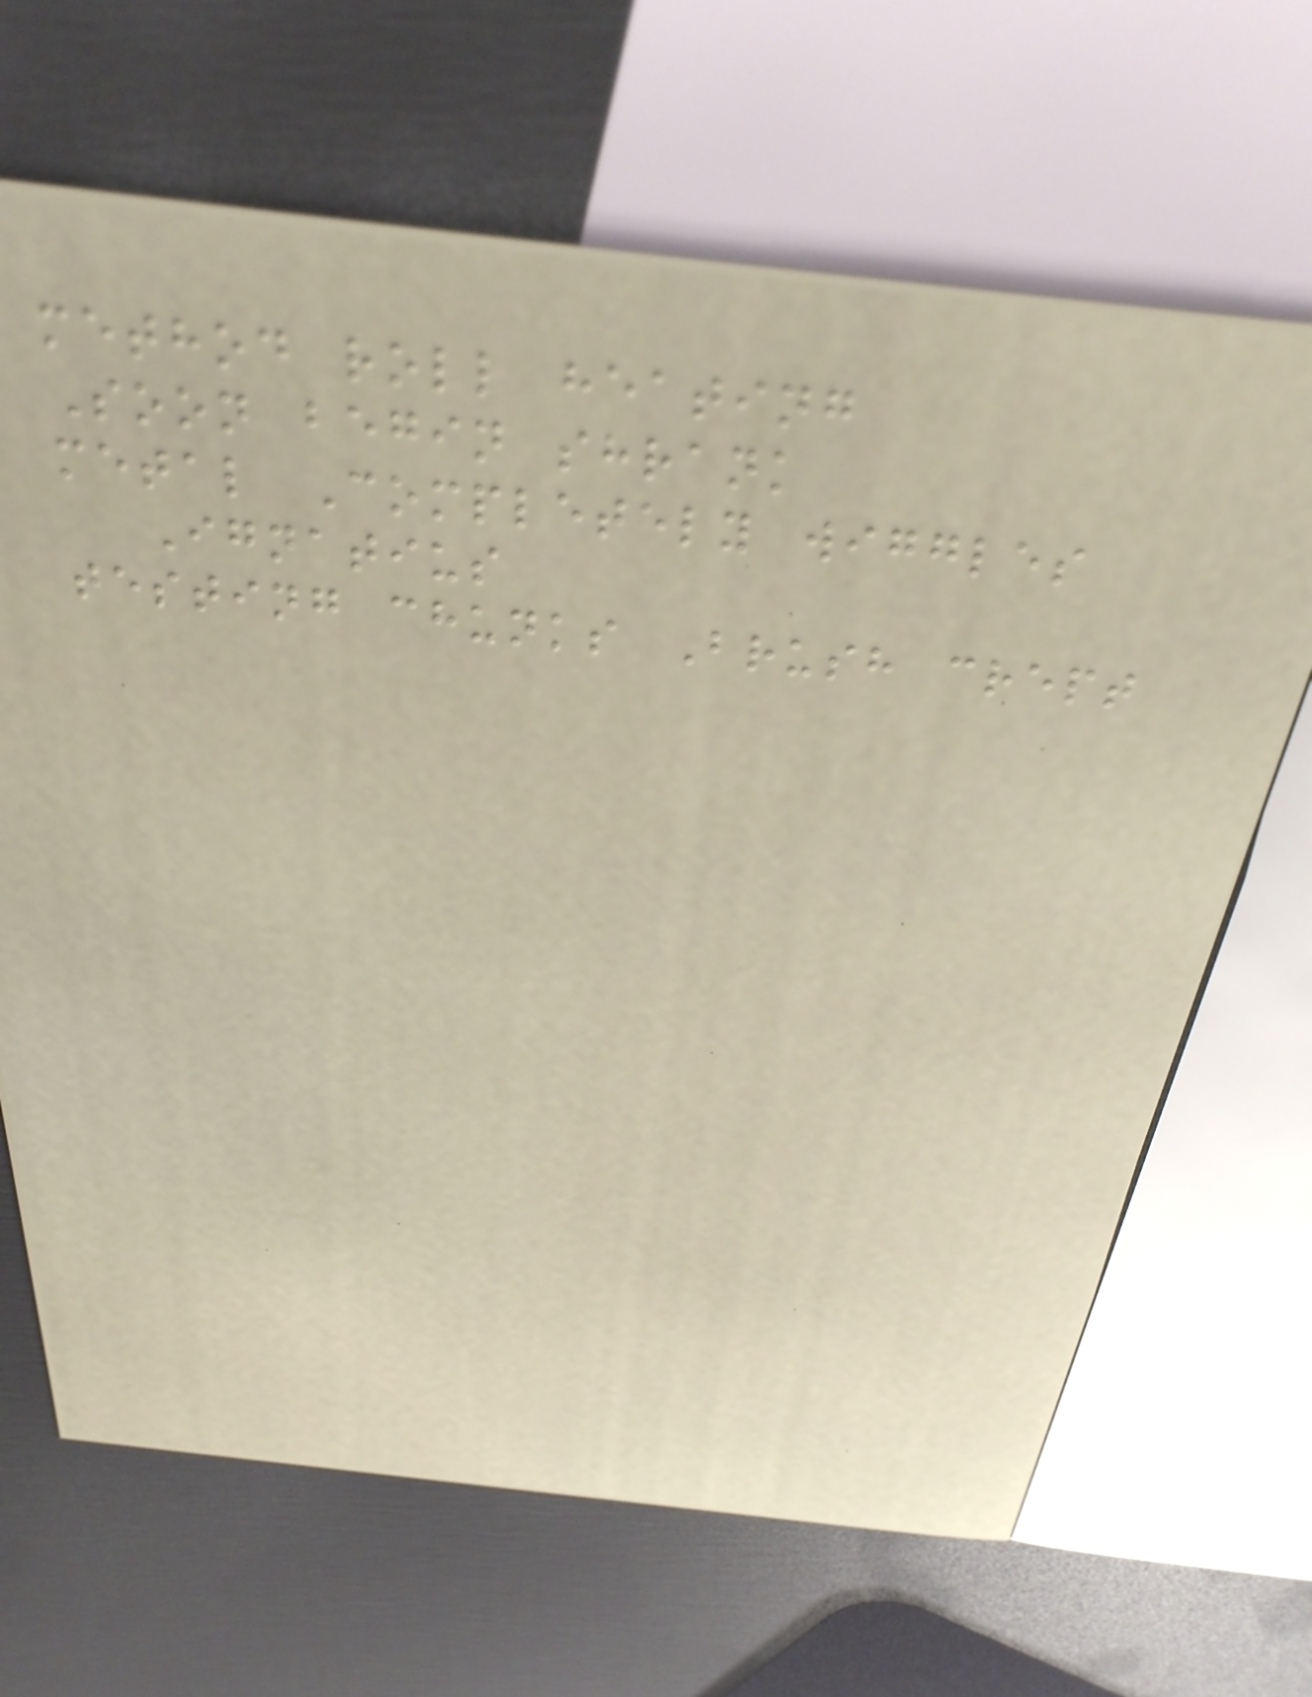method roll heating
Soon begin shrank
metal Completely wiggles
Ignatius
testing chunks Brush crept
